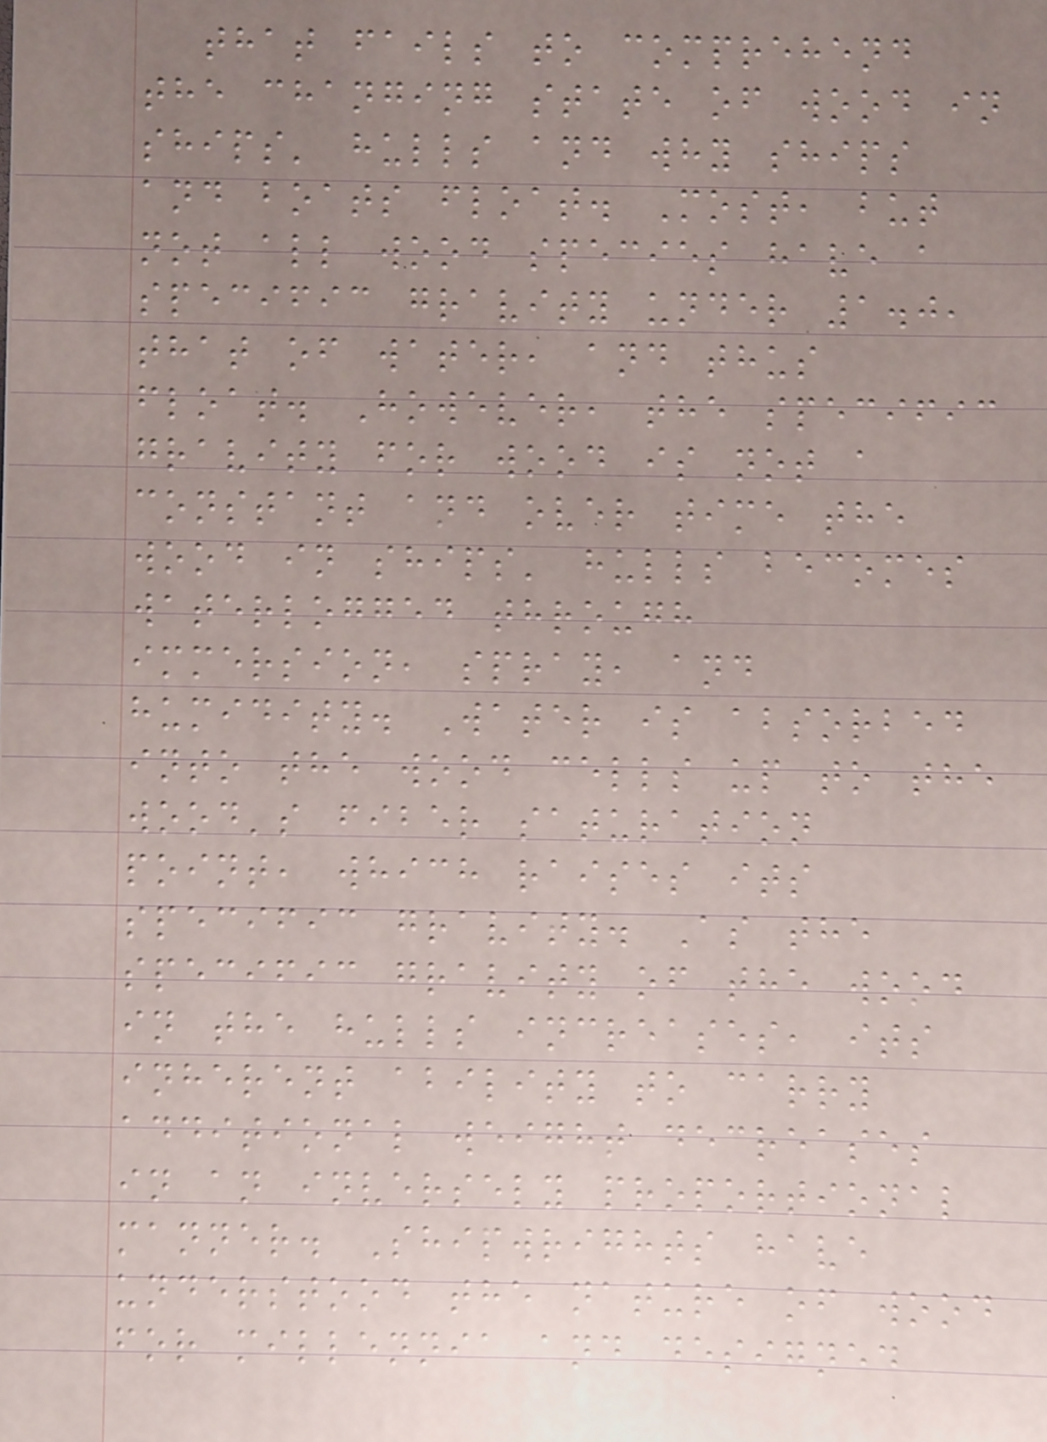that fails to comprehend
the changing state of wood in
ships' hulls and why ships
and boats float. Most, but
not all wood species have a
specific gravity under 1.0,
that of water, and thus
float. However, the specific
gravity for wood is not a
constant and over time the
wood in ships' hulls becomes
waterlogged through
immersion, spray, and
humidity. Water is absorbed
into the wood cells up to the
wood's fiber saturation
point, which raises its
specific gravity. As the
specific gravity of the wood
in the hulls increases, its
inherent ability to carry
additional weight decreases
in an inversely proportional
manner. Shipwrights have
understood the nature of wood
for millennia and designed
